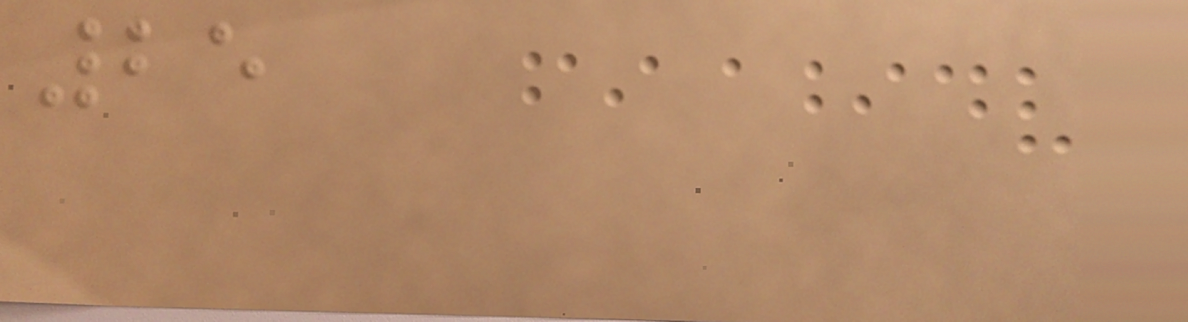25
